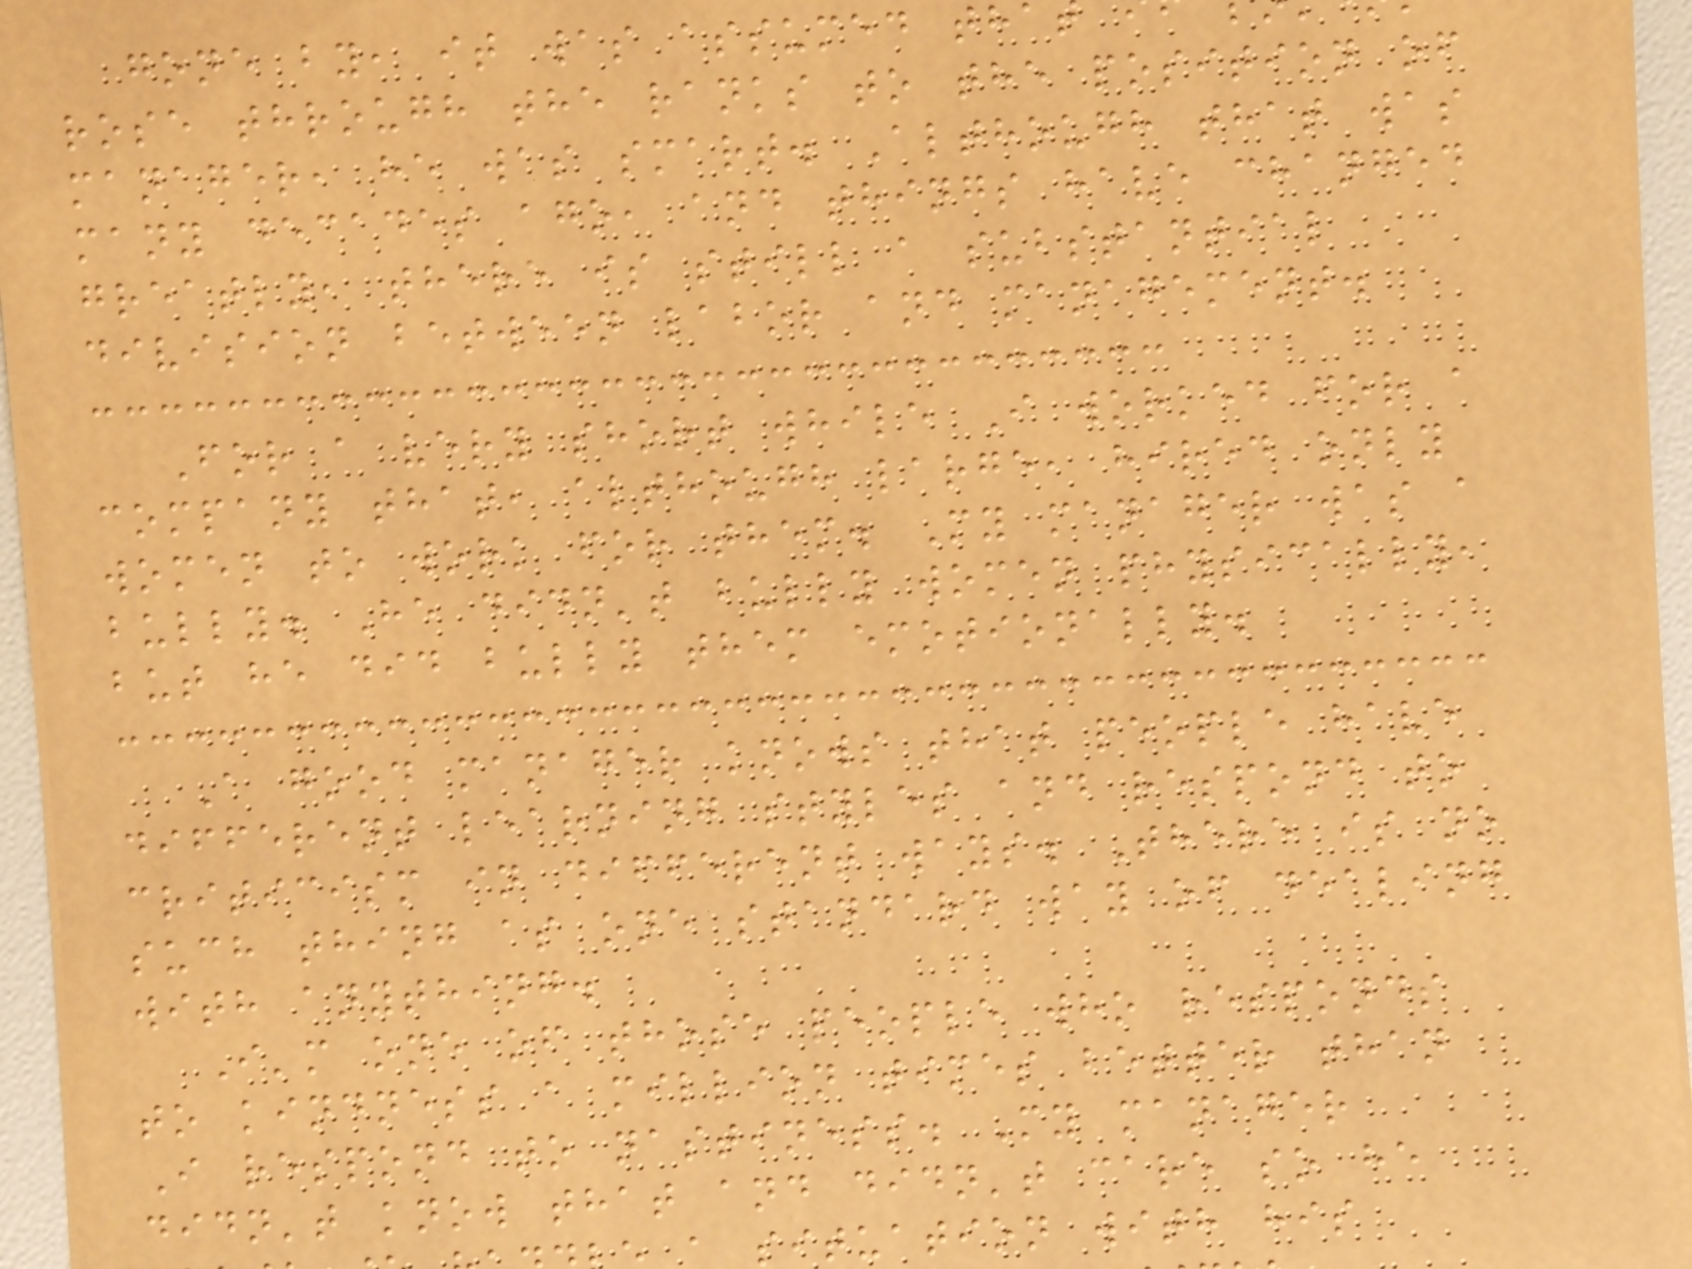gone by, it was assumed tha
rose through the ranks to the position of
manager, he was smart. Although that was
many decades ago, and things have changed
greatly, there is still a substantial
division between labor and management.
For a very short while I worked for a
company that, although large, hired only
women to work for them. My manager was a
bully. He didn't bully women physically,
but he did bully them emotionally.
A good manager knows that people have
different learning styles and respond to
criticism in different ways. There is no
such thing as one standard way of dealing
with anything.
I'm one of those people who responds
to kindness a million times better than
I respond to nastiness. My manager
didn't know that and didn't care so he
situation with his
